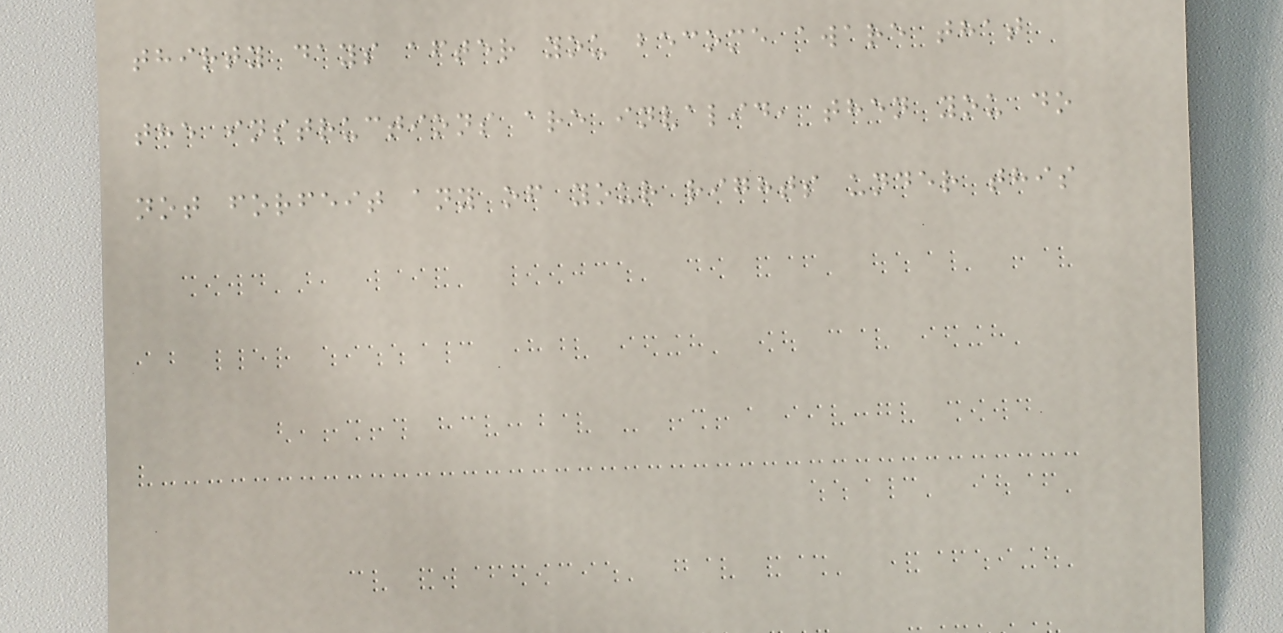thirty days after you become aware that
the instructions are invalid, then you do
not forfeit any of your rights under this
